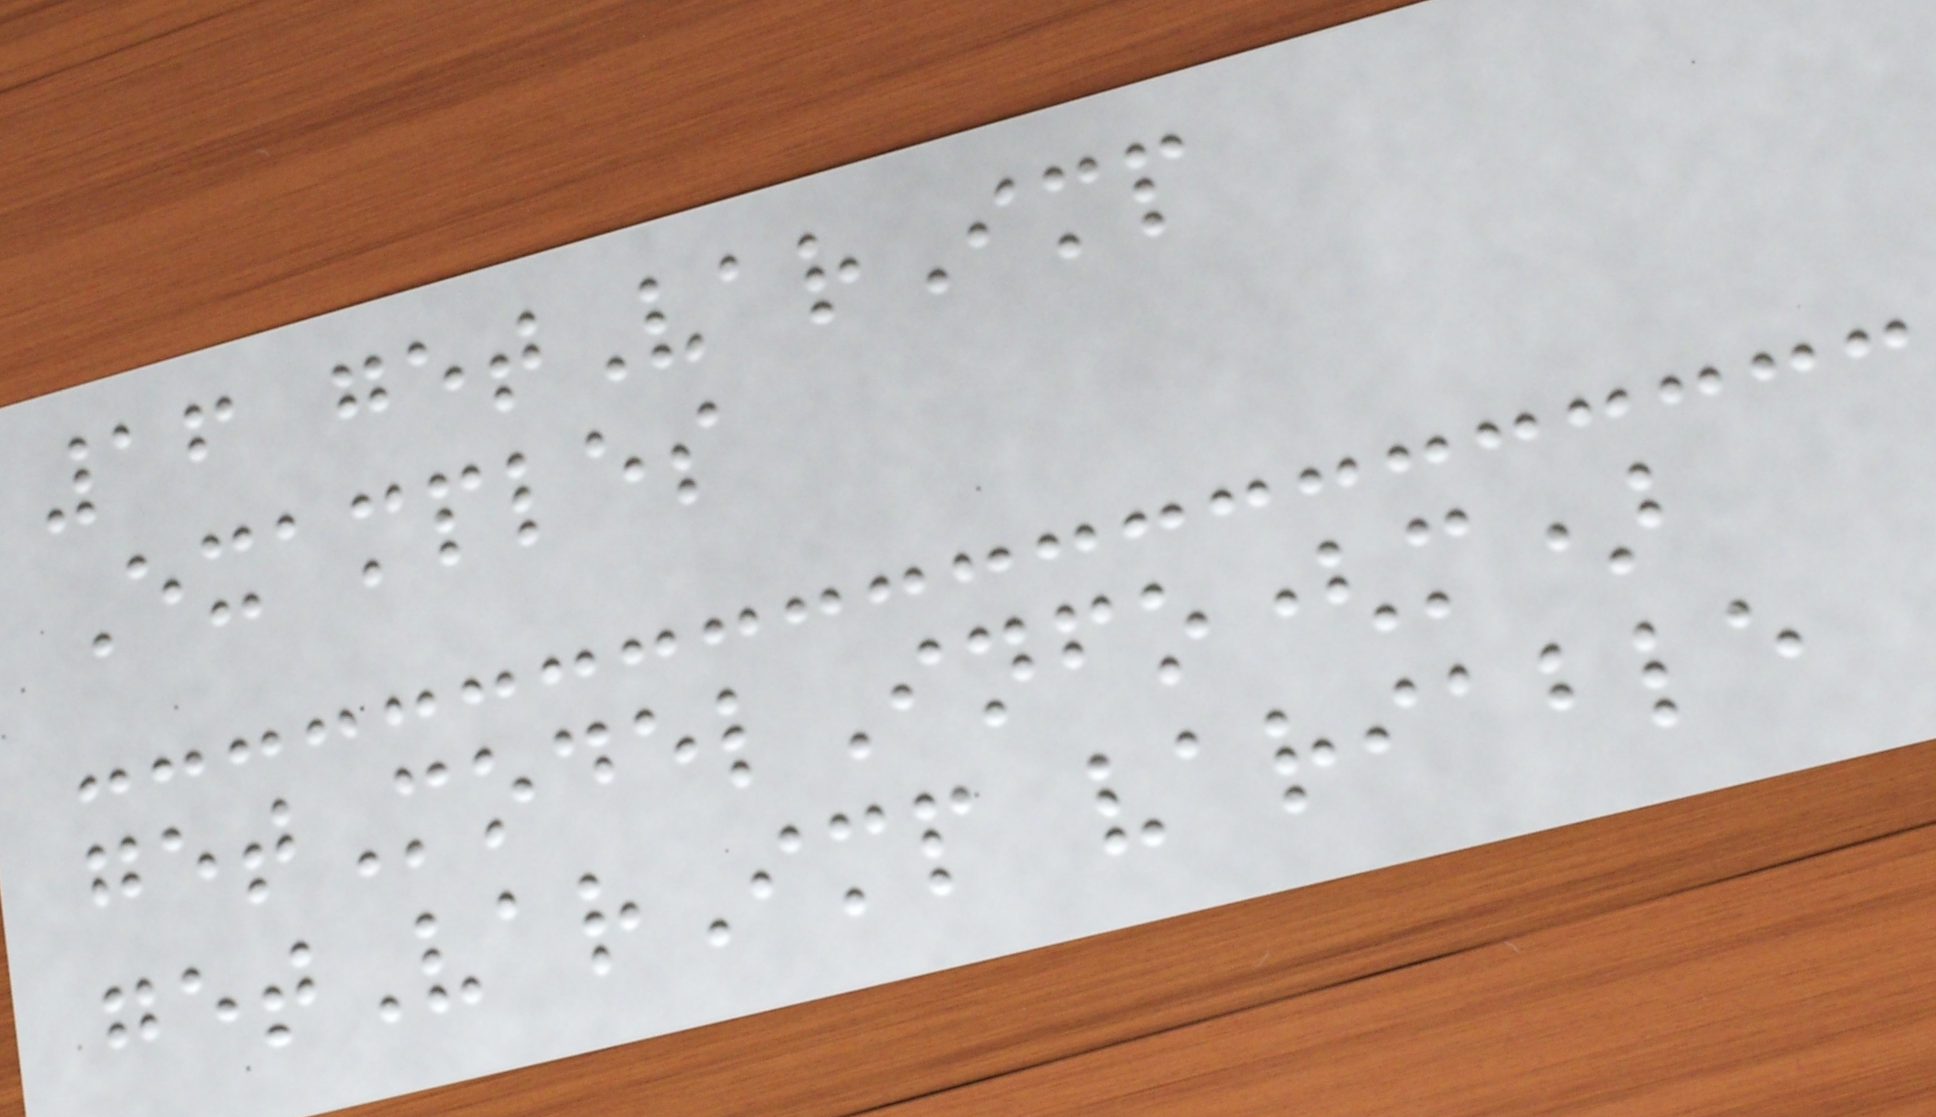16 getVarImp
Examples
getModelInfo(m)
getVarImp variable
